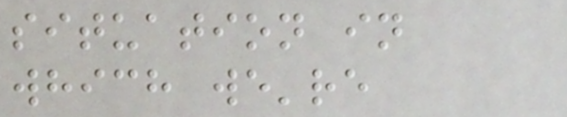situation in
which we're
